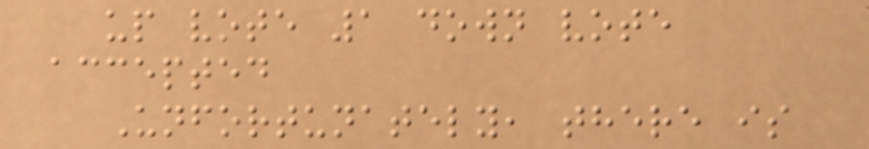up vote 1 down vote
accepted
Unfortunately, there is
